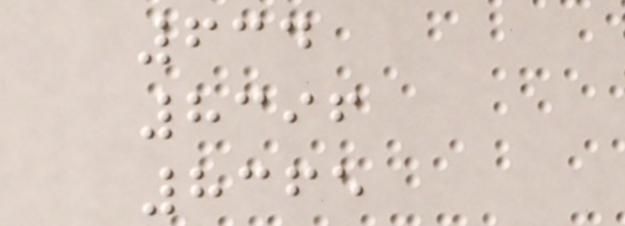634
8396
8365
